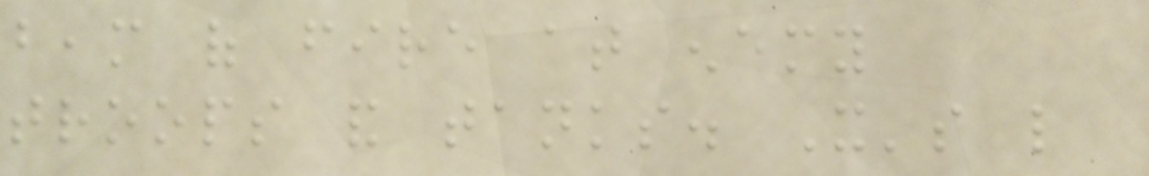beam of fire at enemy
troops and tanks. It's like
